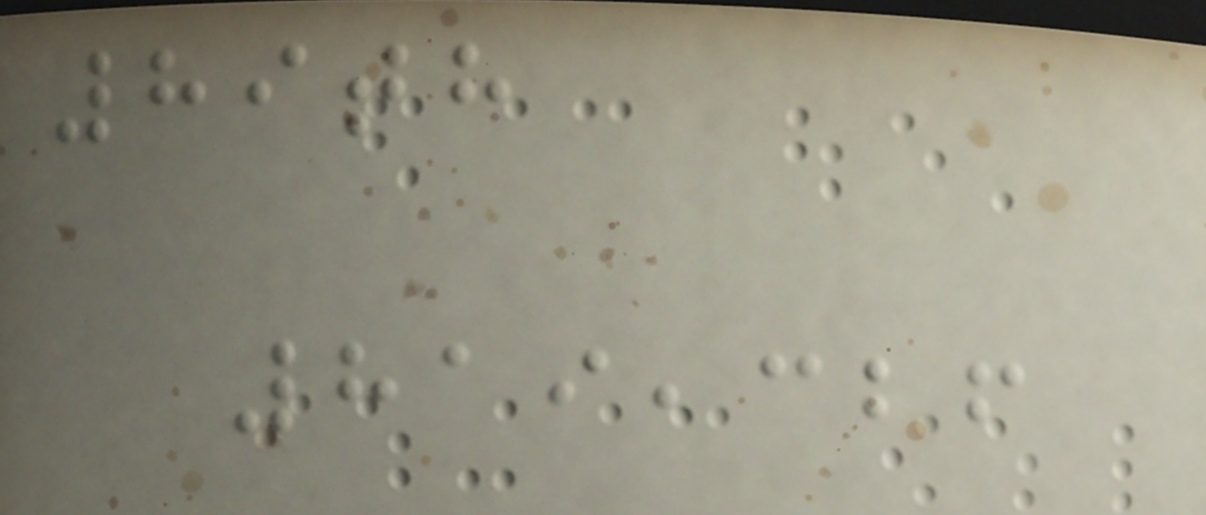89th
819,326
